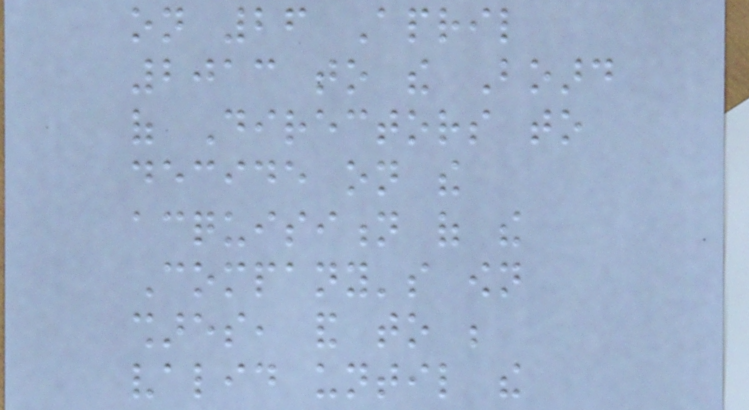on 26 April
2013 to the Board
of Directors to
decide on the
acquisition of the
Company's own
shares, and to be
valid until the
